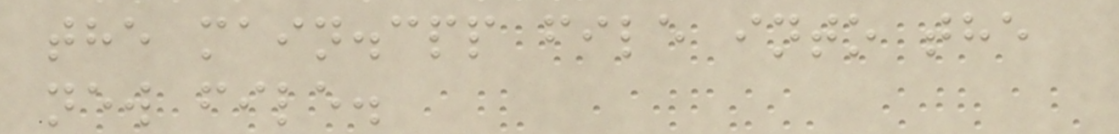the main.cpp file into the
new file.
